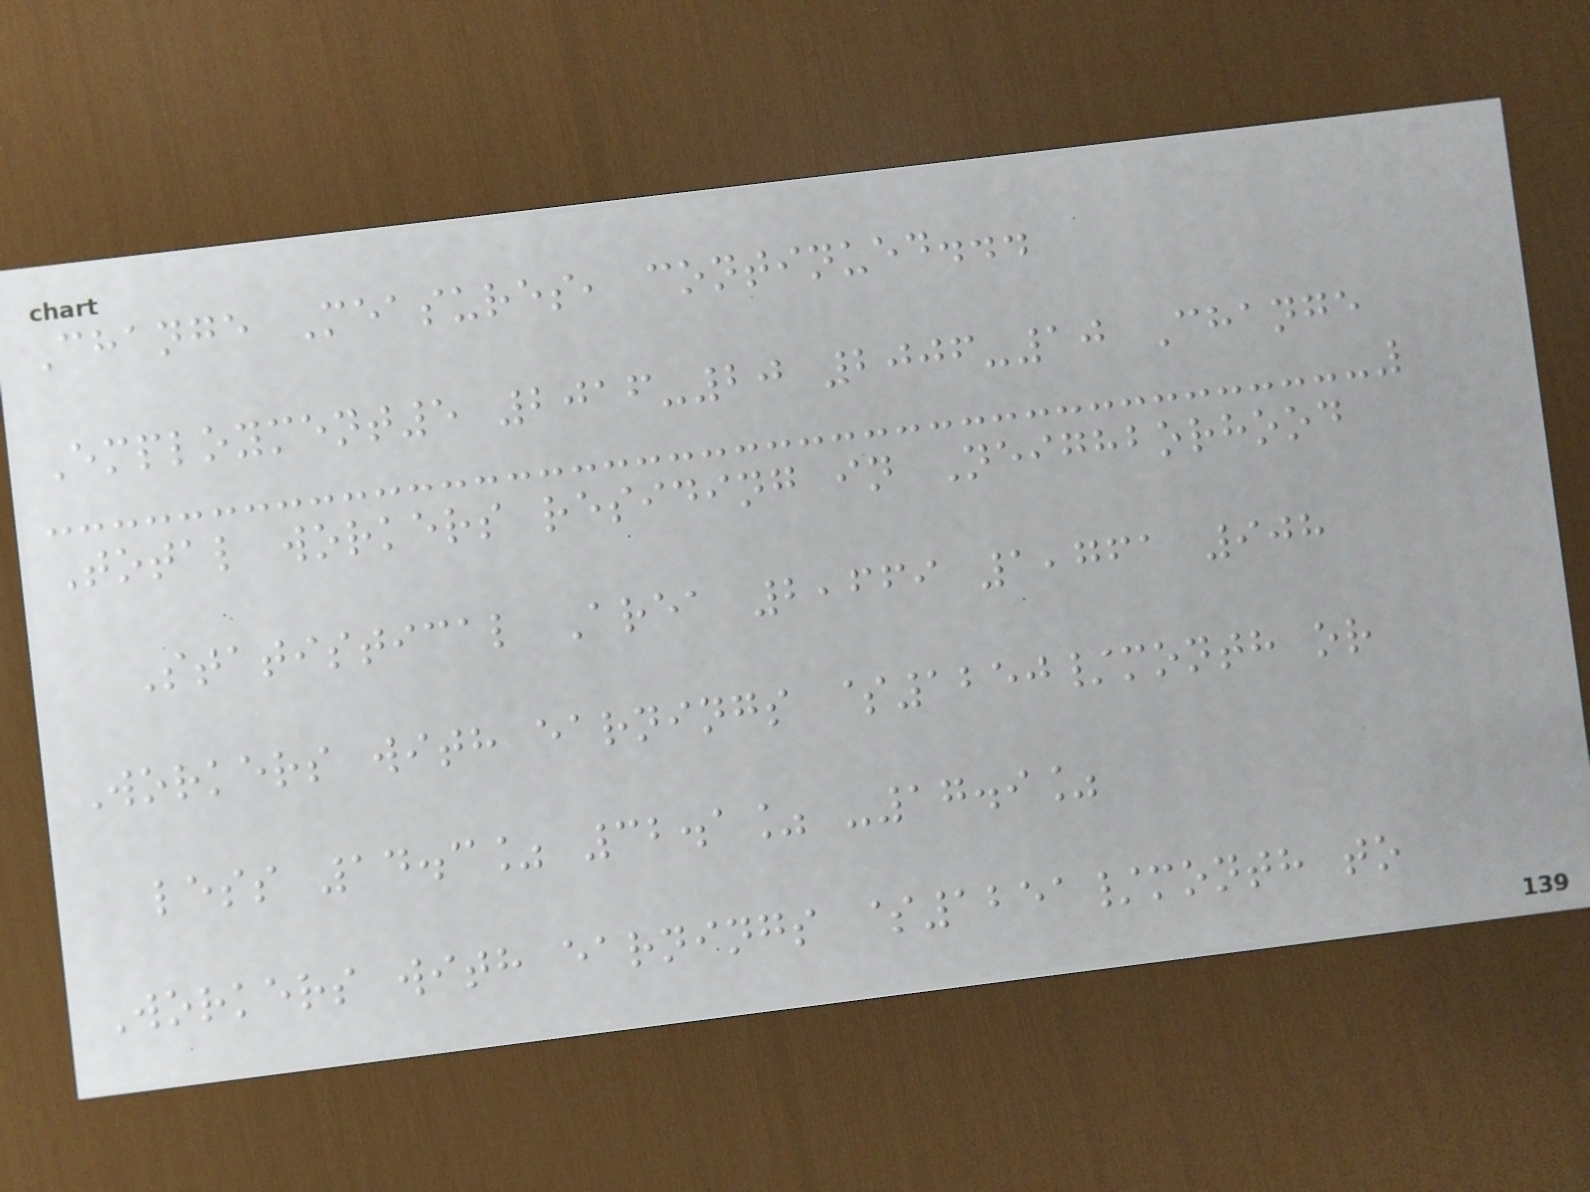Change Measures, continued...
Employment5 2016-20 2006-10 Change
Total workers residing in Neighborhood
Statistical Area 2,669 1,761 908
Workers with earnings $1250/month or
less 14.3% 32.1% -17.9%
Workers with earnings $1251/month to
